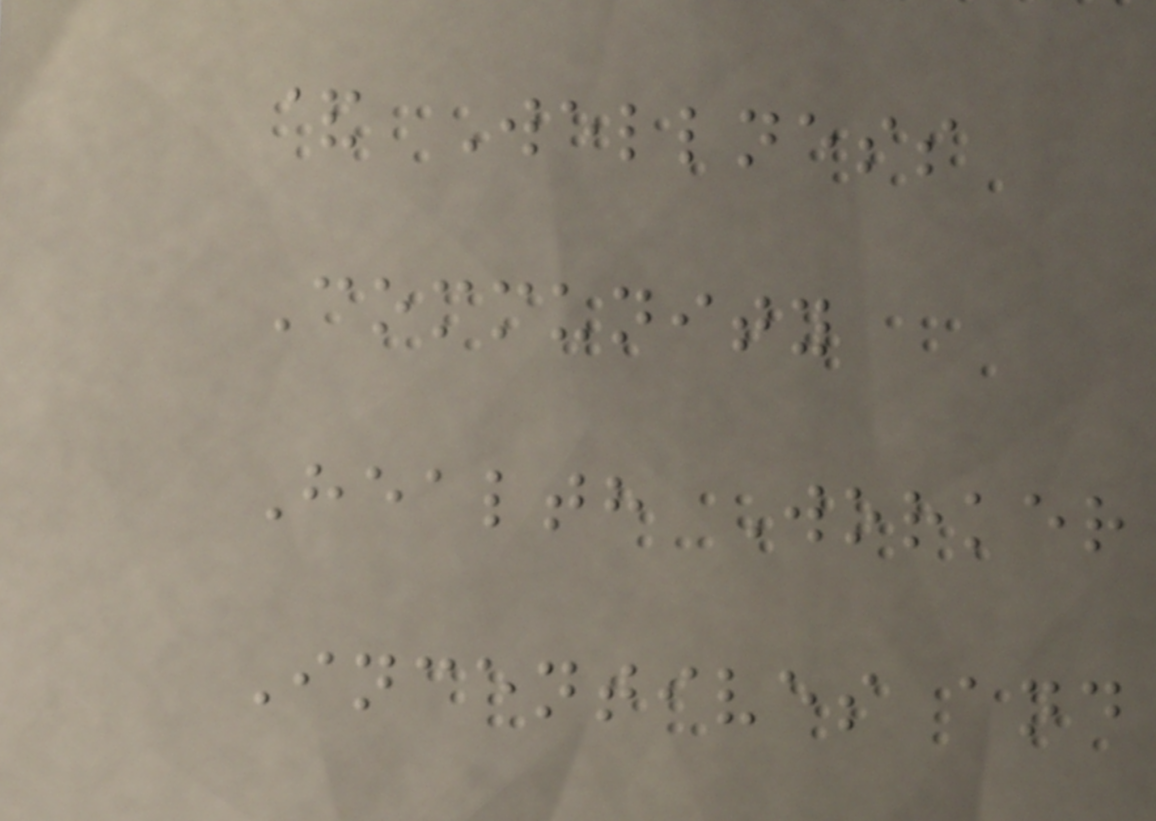& Wellness
Community
Health Worker
Incentives and
